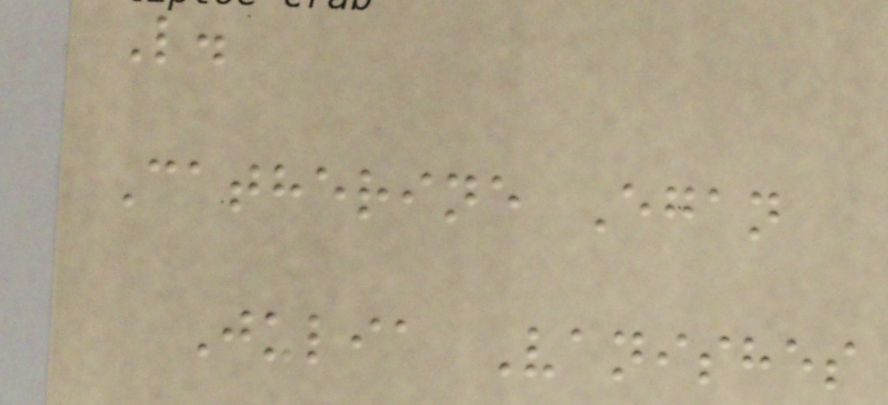L.
Catherine Egan
Julia Vanishes
